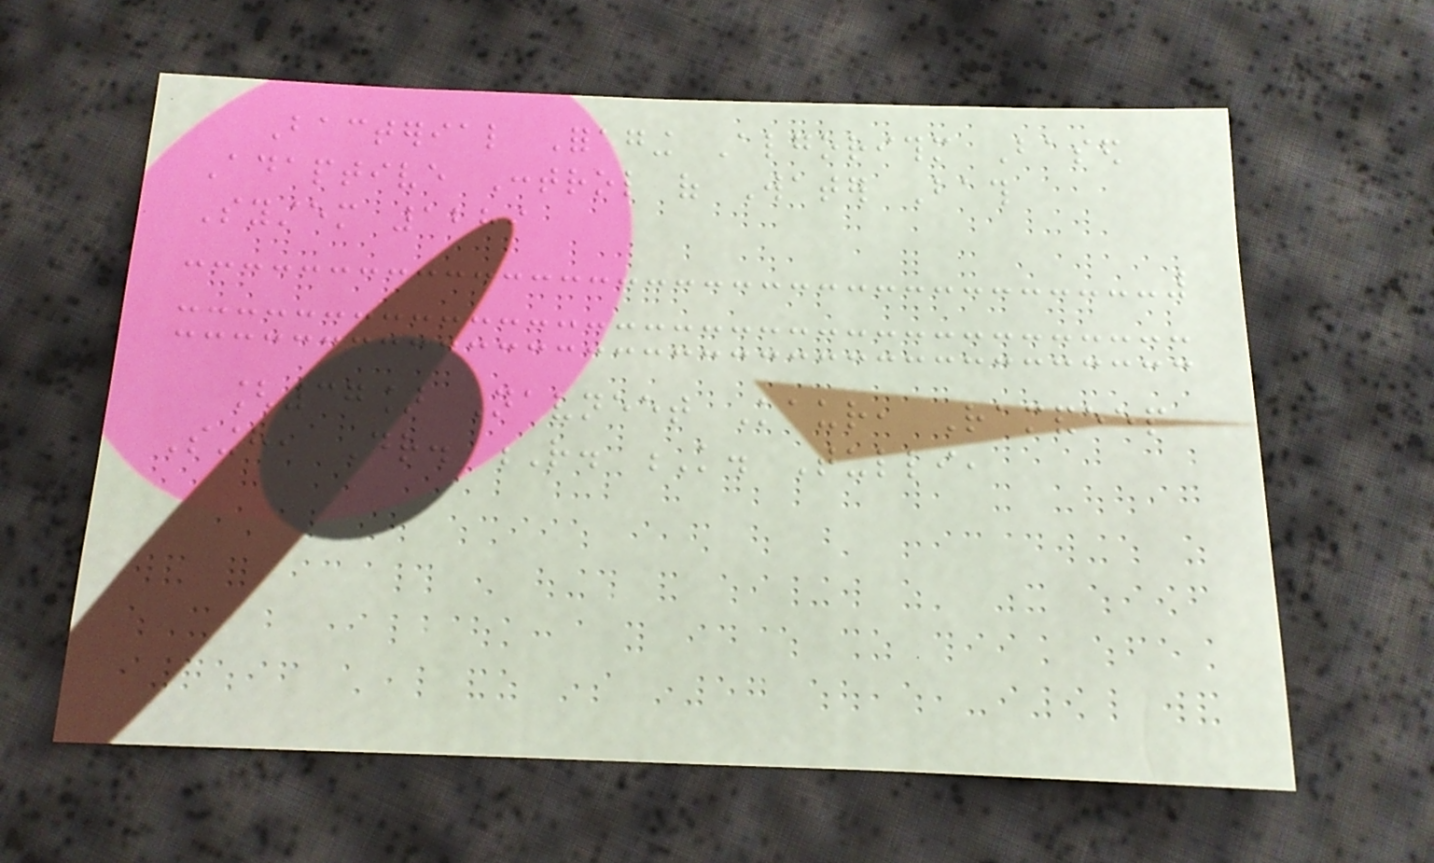Bacterial Foraging Algorithm Based
Adaptive Control of Water Bath
System 1289
[37] Navneet Kaur, Ramandeep
Singh, Dr. R. K. Tulli,
